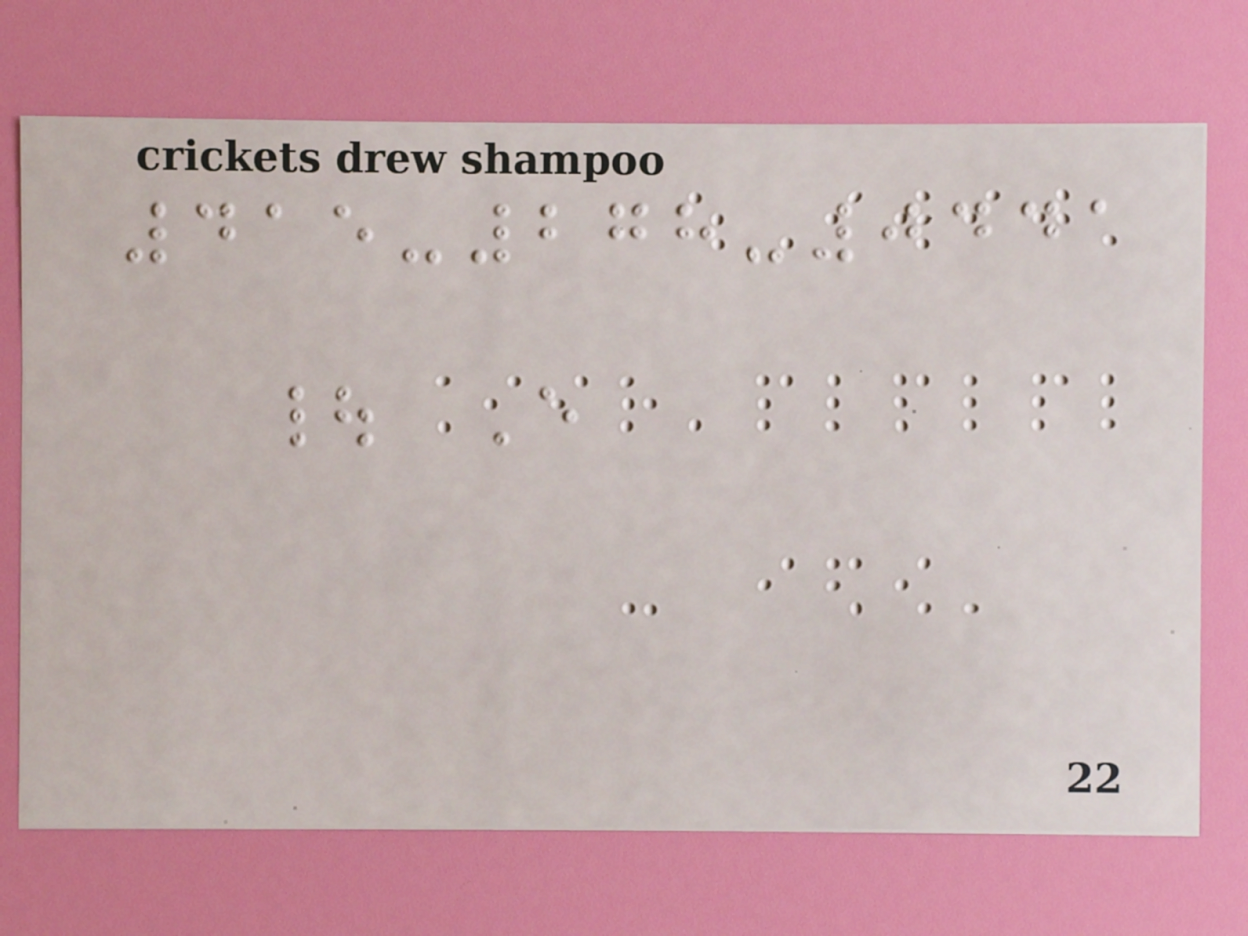415-278-0441
| E
